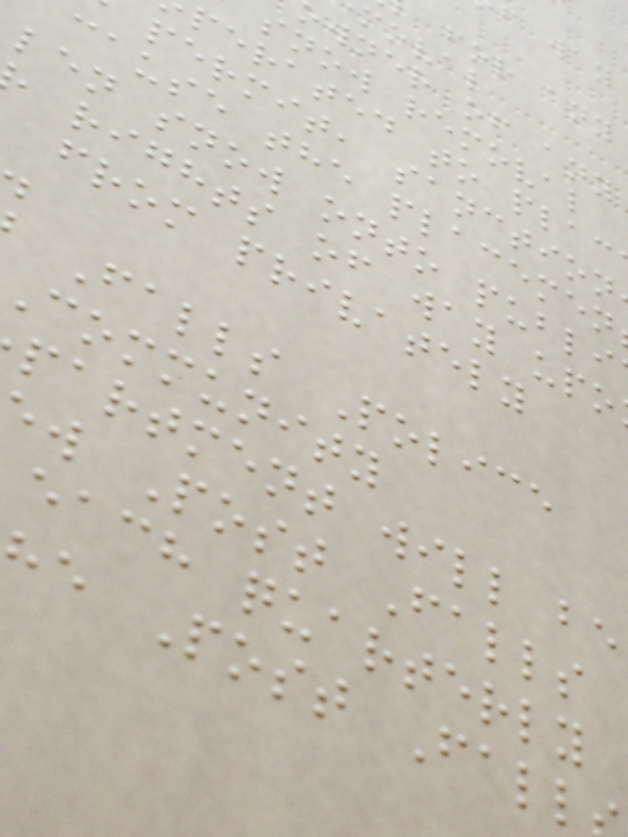for any
wner of any
snow removal
perated to plac
permit, sanction
cause the placemen
len snow onto publi
rights of way upo
from privately
Falls Police
community
partment will be
w Post Falls
each quarterly
e Post Fall
